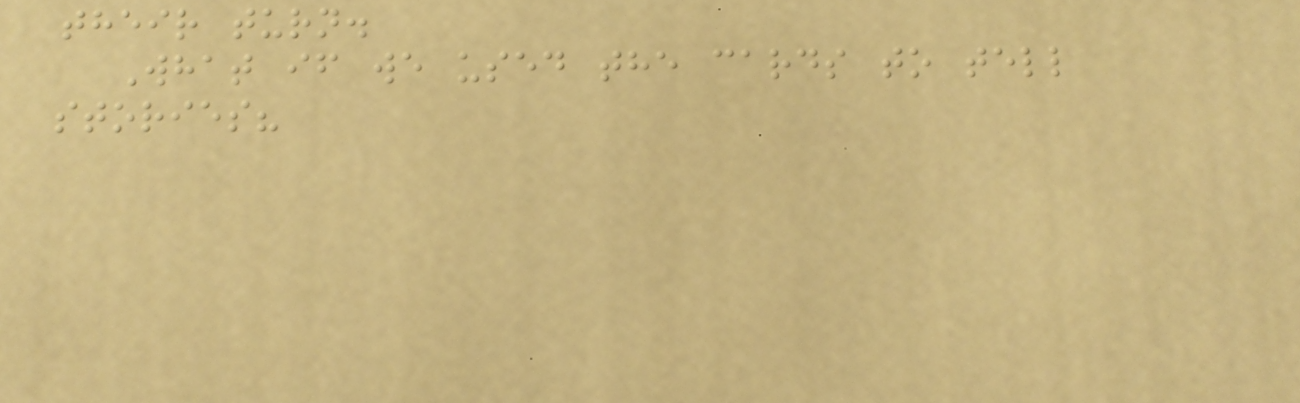their turn.
What if we used the cards to tell
stories?
